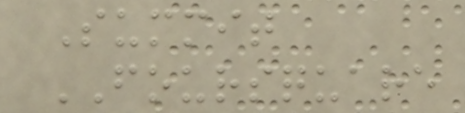Summit
FOURSQUARE
